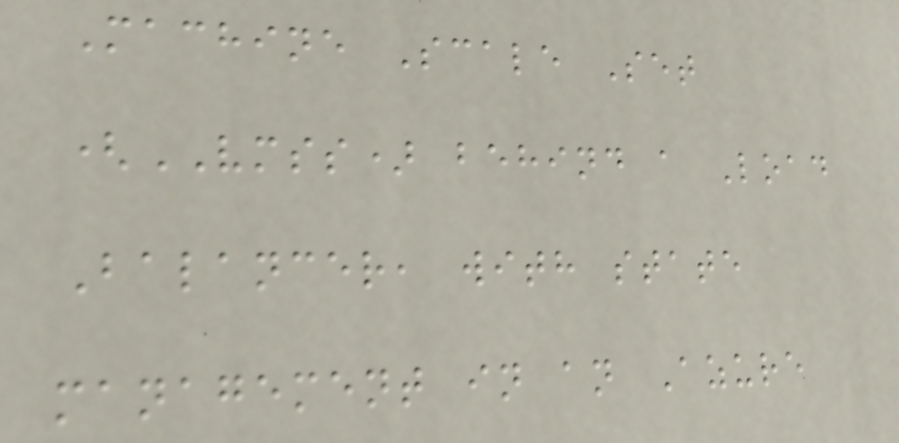Machine Scale Set
(VMSS) behind a Load
Balancer, with state
management in an Azure
